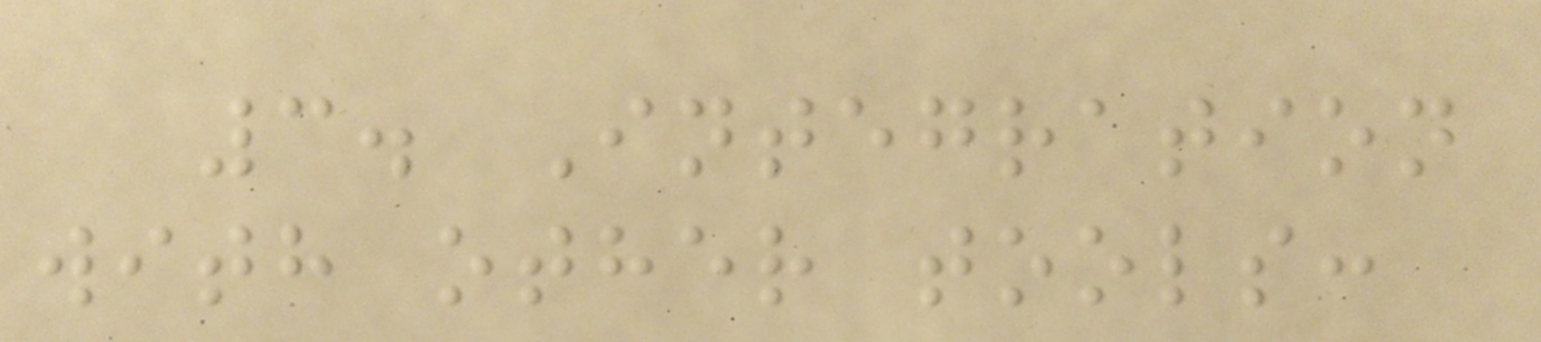3. Integration
with other tools:
